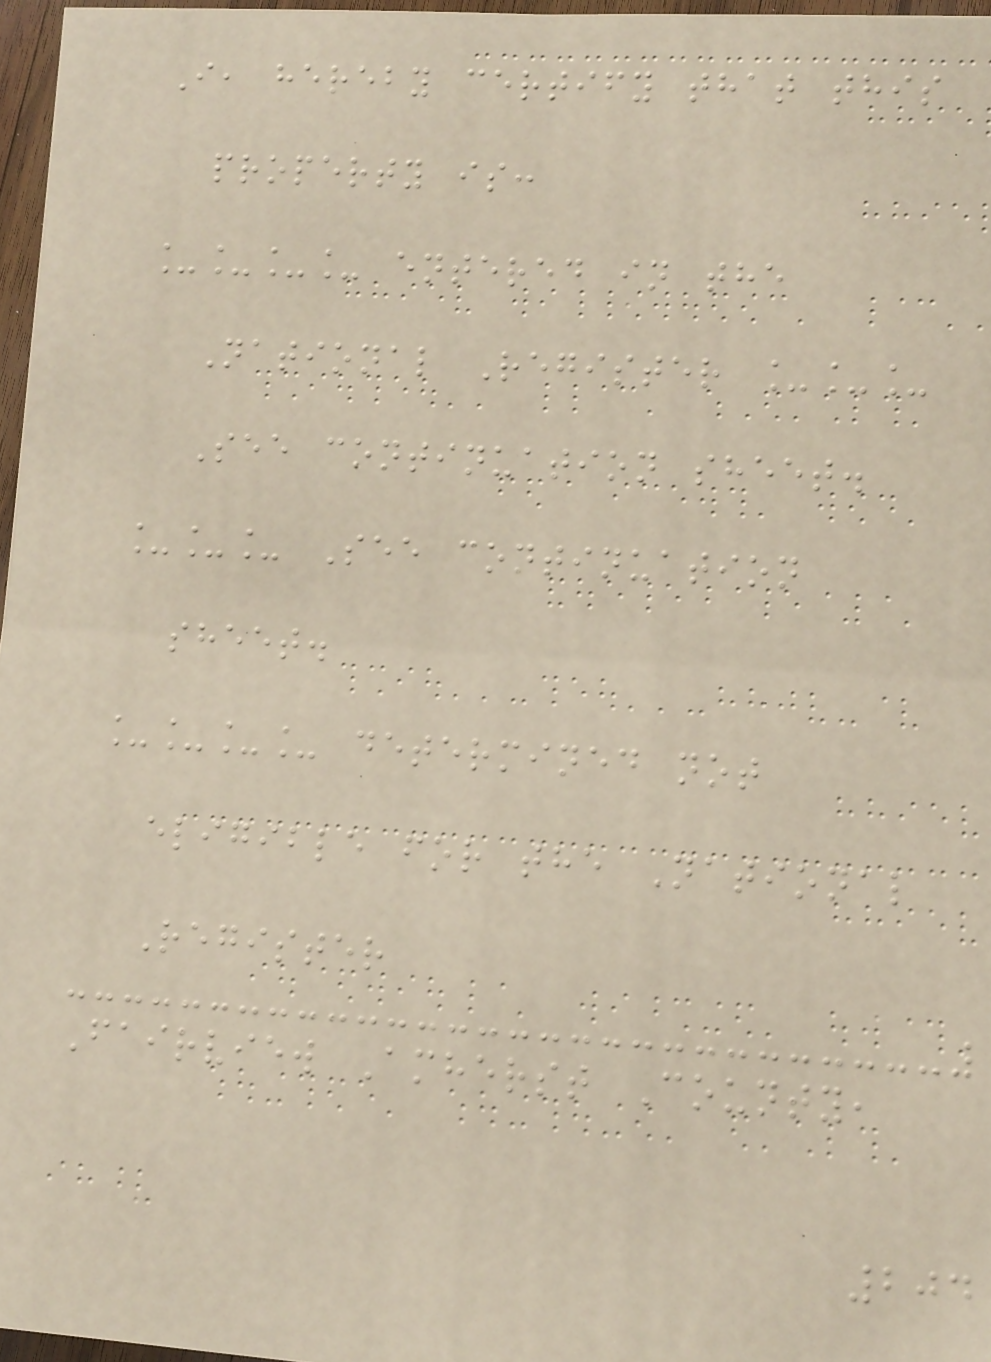I, hereby certify that this
property is:
____ entered in the
National Register ___
See continuation sheet.
___ See continuation
sheet.
____ determined not
eligible for the National
Register
Fairview Amherst County,
204
